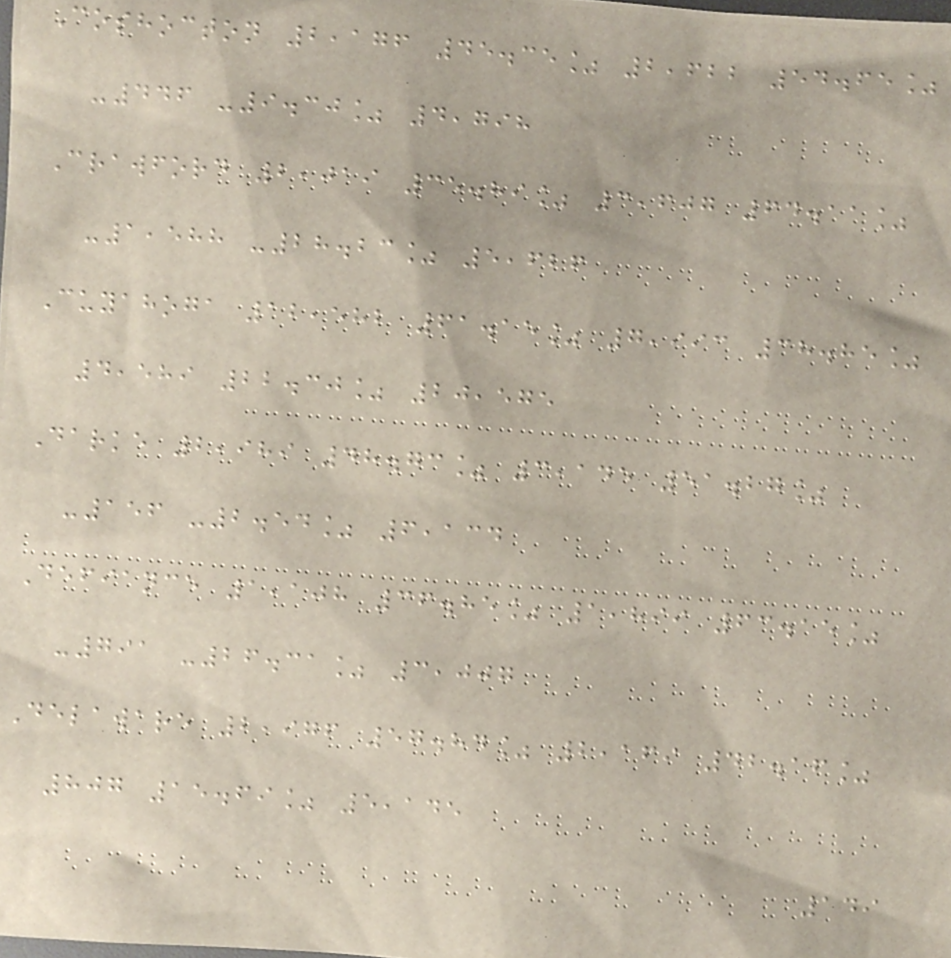Coshocton 2,176 45.35% 2,622 54.65%
-446 -9.30% 4,798
Crawford 2,019 35.89% 3,607 64.11%
-1,588 -28.23% 5,626
Cuyahoga 12,582 61.15% 7,993 38.85%
4,589 22.30% 20,575
Darke 2,989 48.73% 3,145 51.27%
-156 -2.54% 6,134
Defiance 1,108 36.85% 1,899 63.15%
-791 -26.31% 3,007
Delaware 2,976 57.84% 2,169 42.16%
807 15.69% 5,145
149
